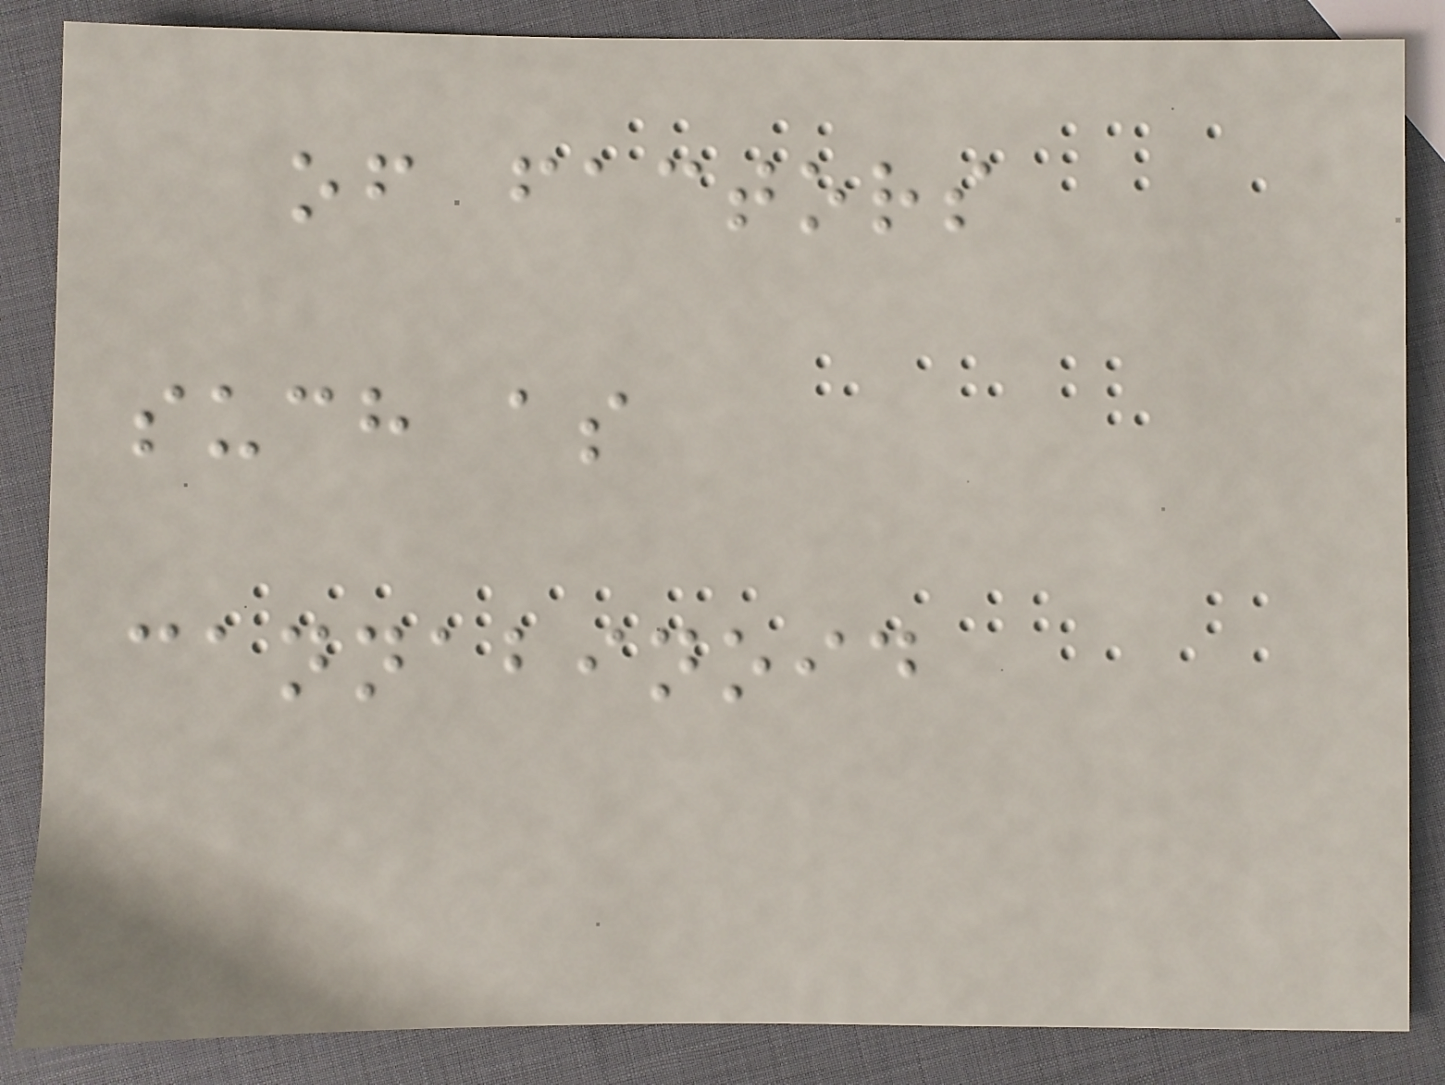of factors
such as
cannabinoid
